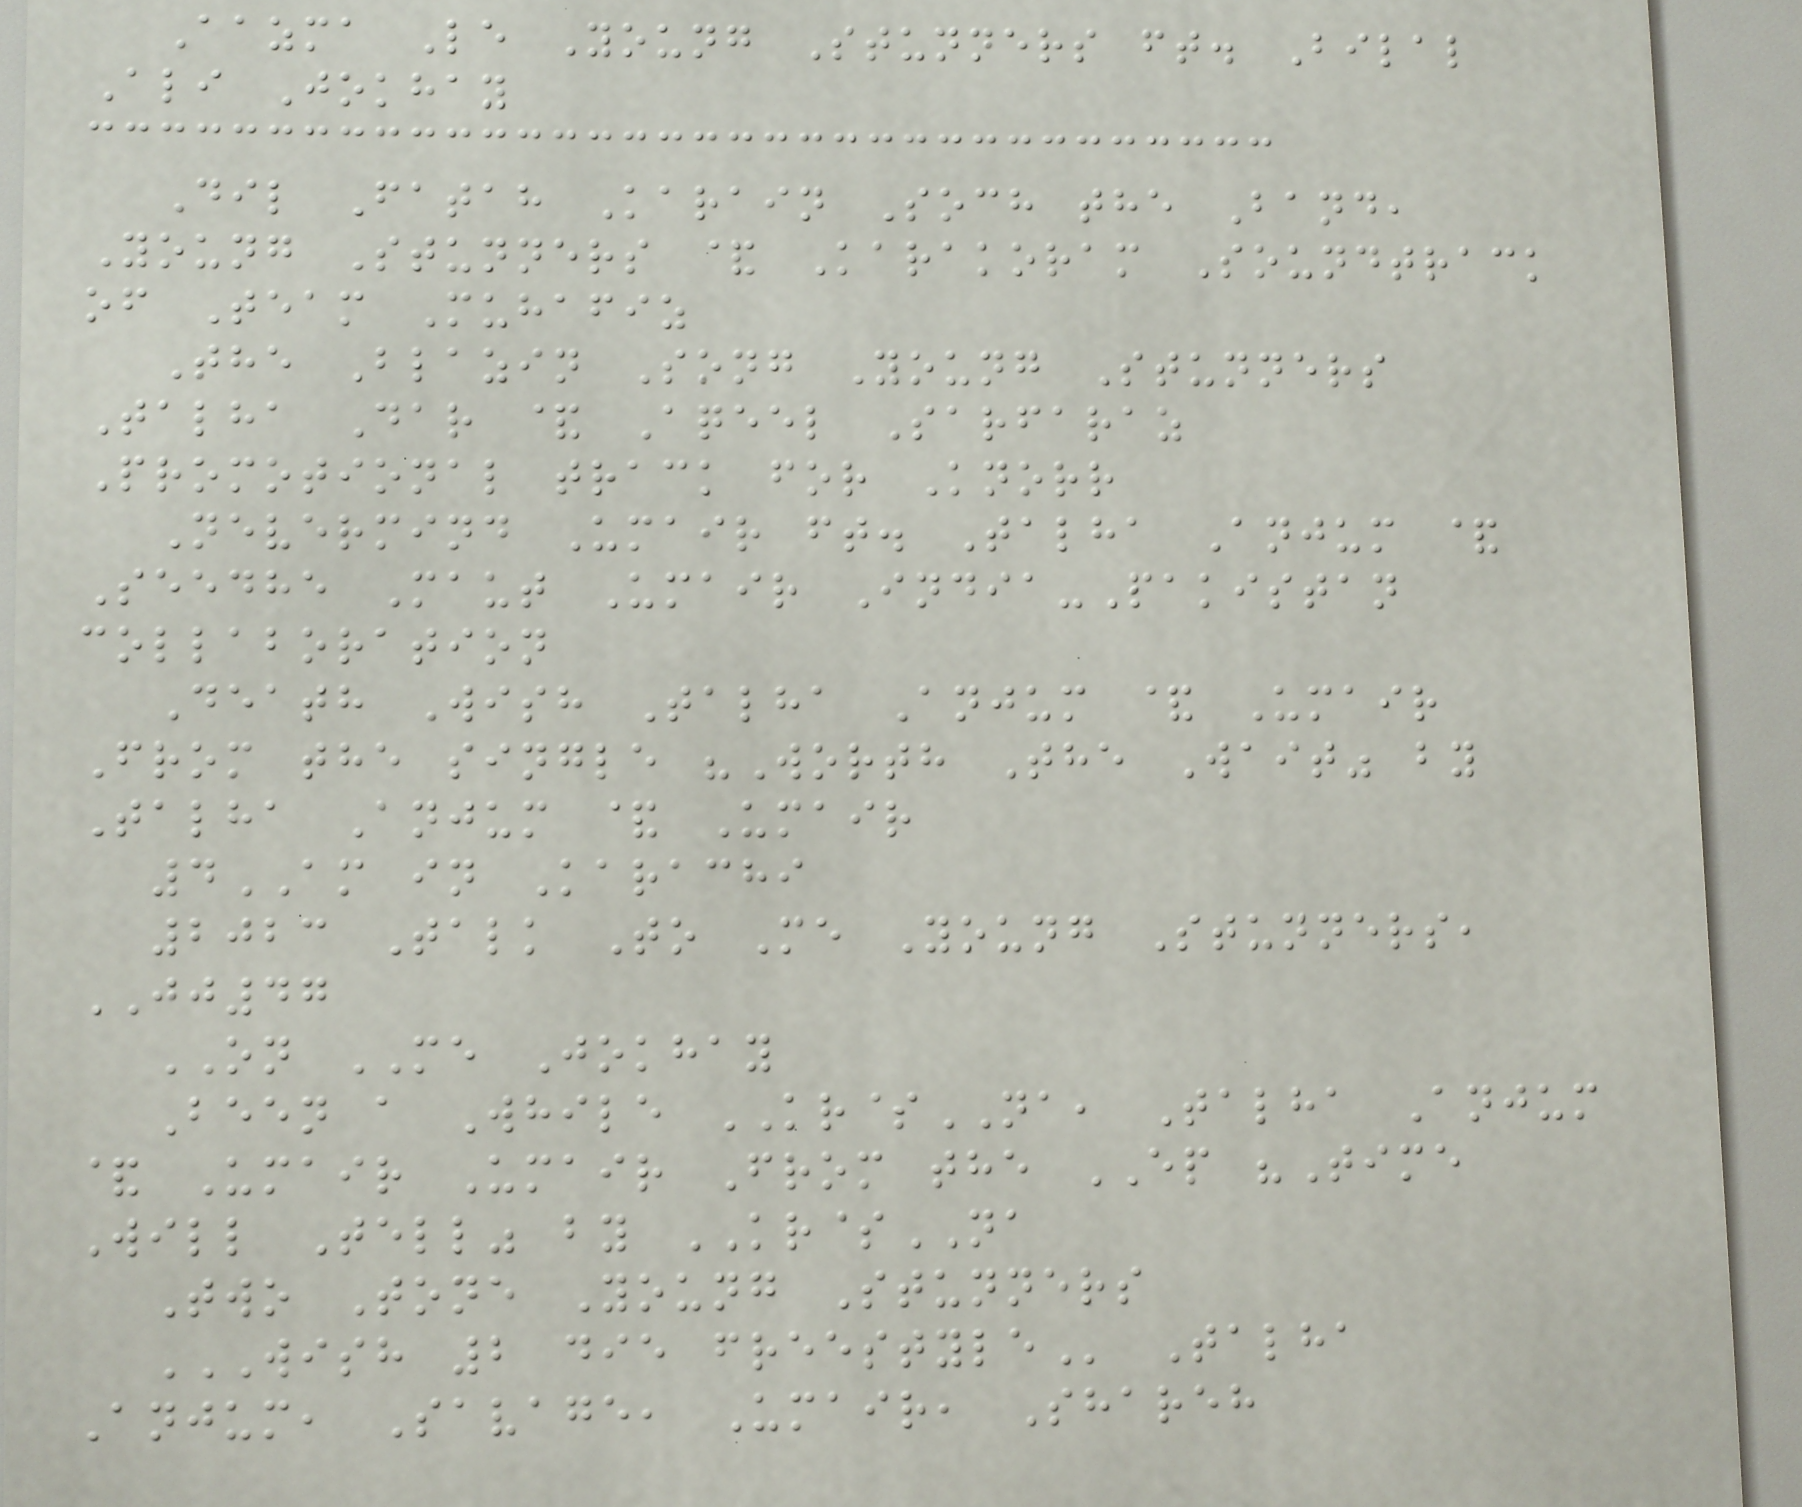Aazma Le Young Stunners ft. Bilal
Ali Jokhay
Dil Fatah Karain Soch the Band,
Young Stunners & Karakoram Soundtrack
of Team Muhafiz
The Blazin Song Young Stunners
Talha Dar & Aqeel Sarfaraz
Promotional track for Knorr
Nevermind Umair ft. Talha Anjum &
Seedhe Maut Umair India-Pakistan
collaboration
Death Wish Talha Anjum & Umair
From the single "Worth The Wait" by
Talha Anjum & Umair
4AM in Karachi
2023 Talk To Me Young Stunners,
JJ47
ON ME Jokhay
Been a While KR$NA, Talha Anjum
& Umair Umair From the EP "Time
Will Tell" by KR$NA
Two Tone Young Stunners
WISH 2 DIE FREESTYLE Talha
Anjum, Savage, Umair, Shareh
